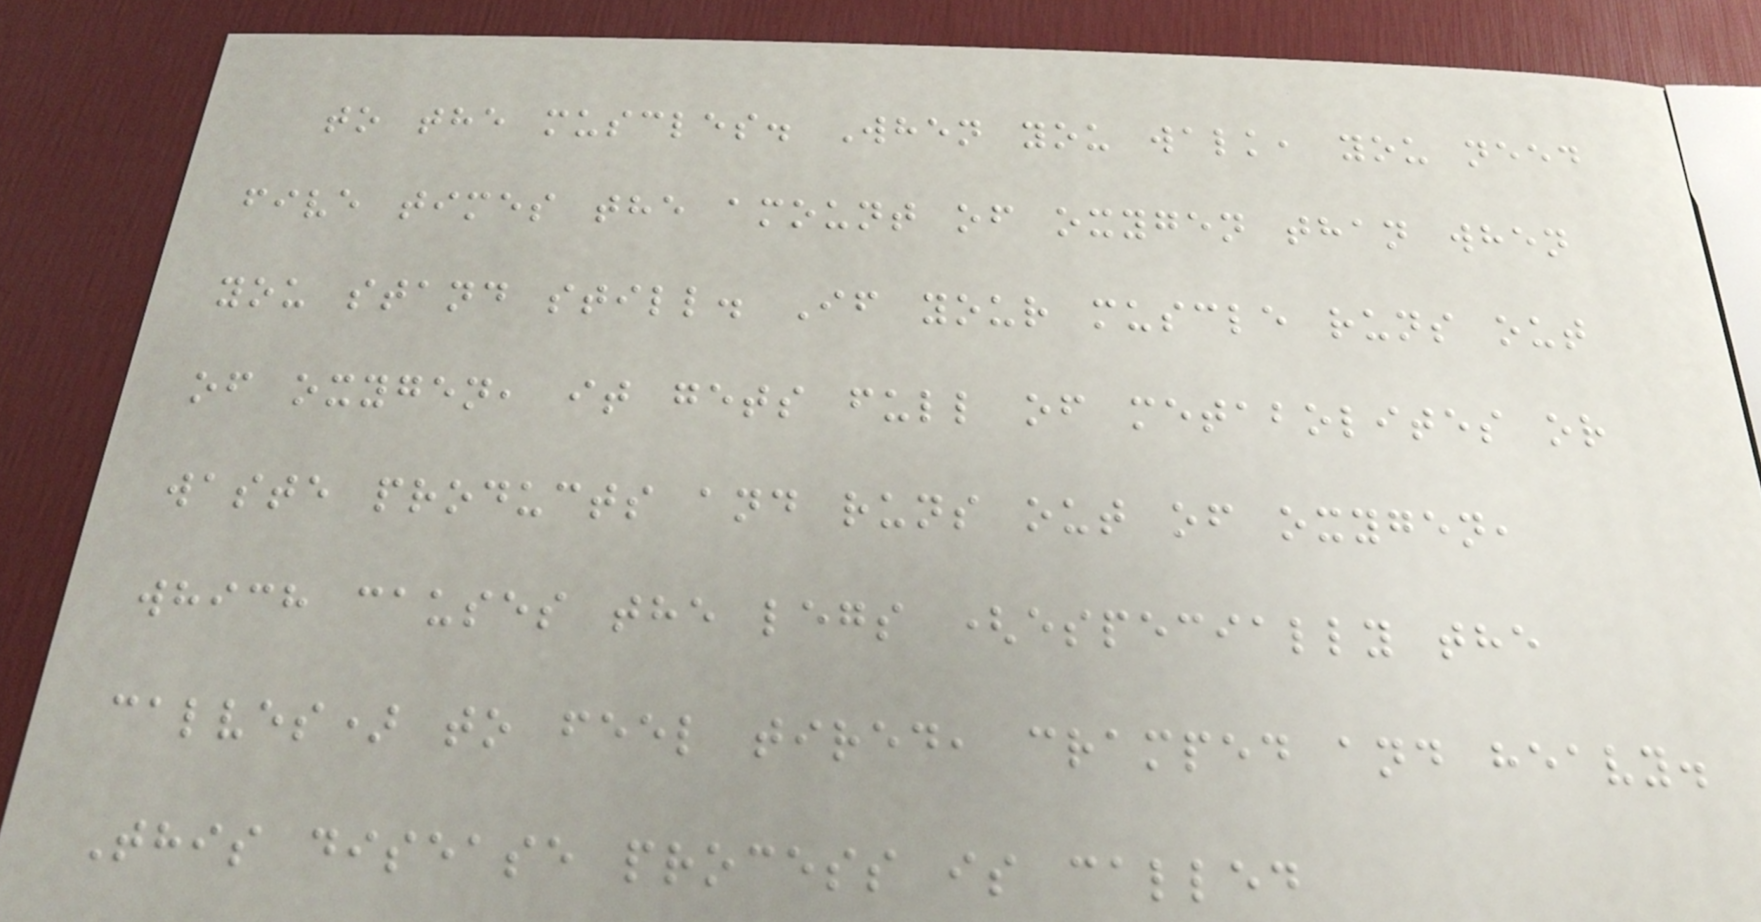to the muscles. When you walk, you need
five times the amount of oxygen than when
you stand still. If your muscle runs out
of oxygen, it gets full of metabolites or
waste products and runs out of oxygen,
which causes the legs (especially the
calves) to feel tired, cramped and heavy.
This disease process is called
